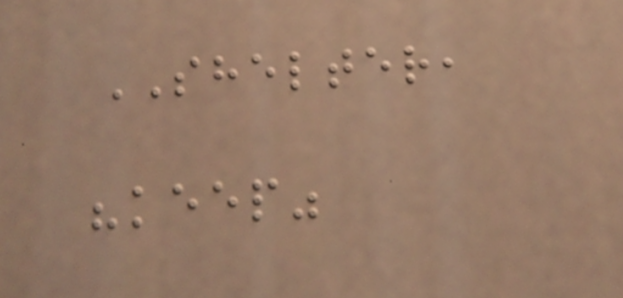SHELTER,
"keep"
